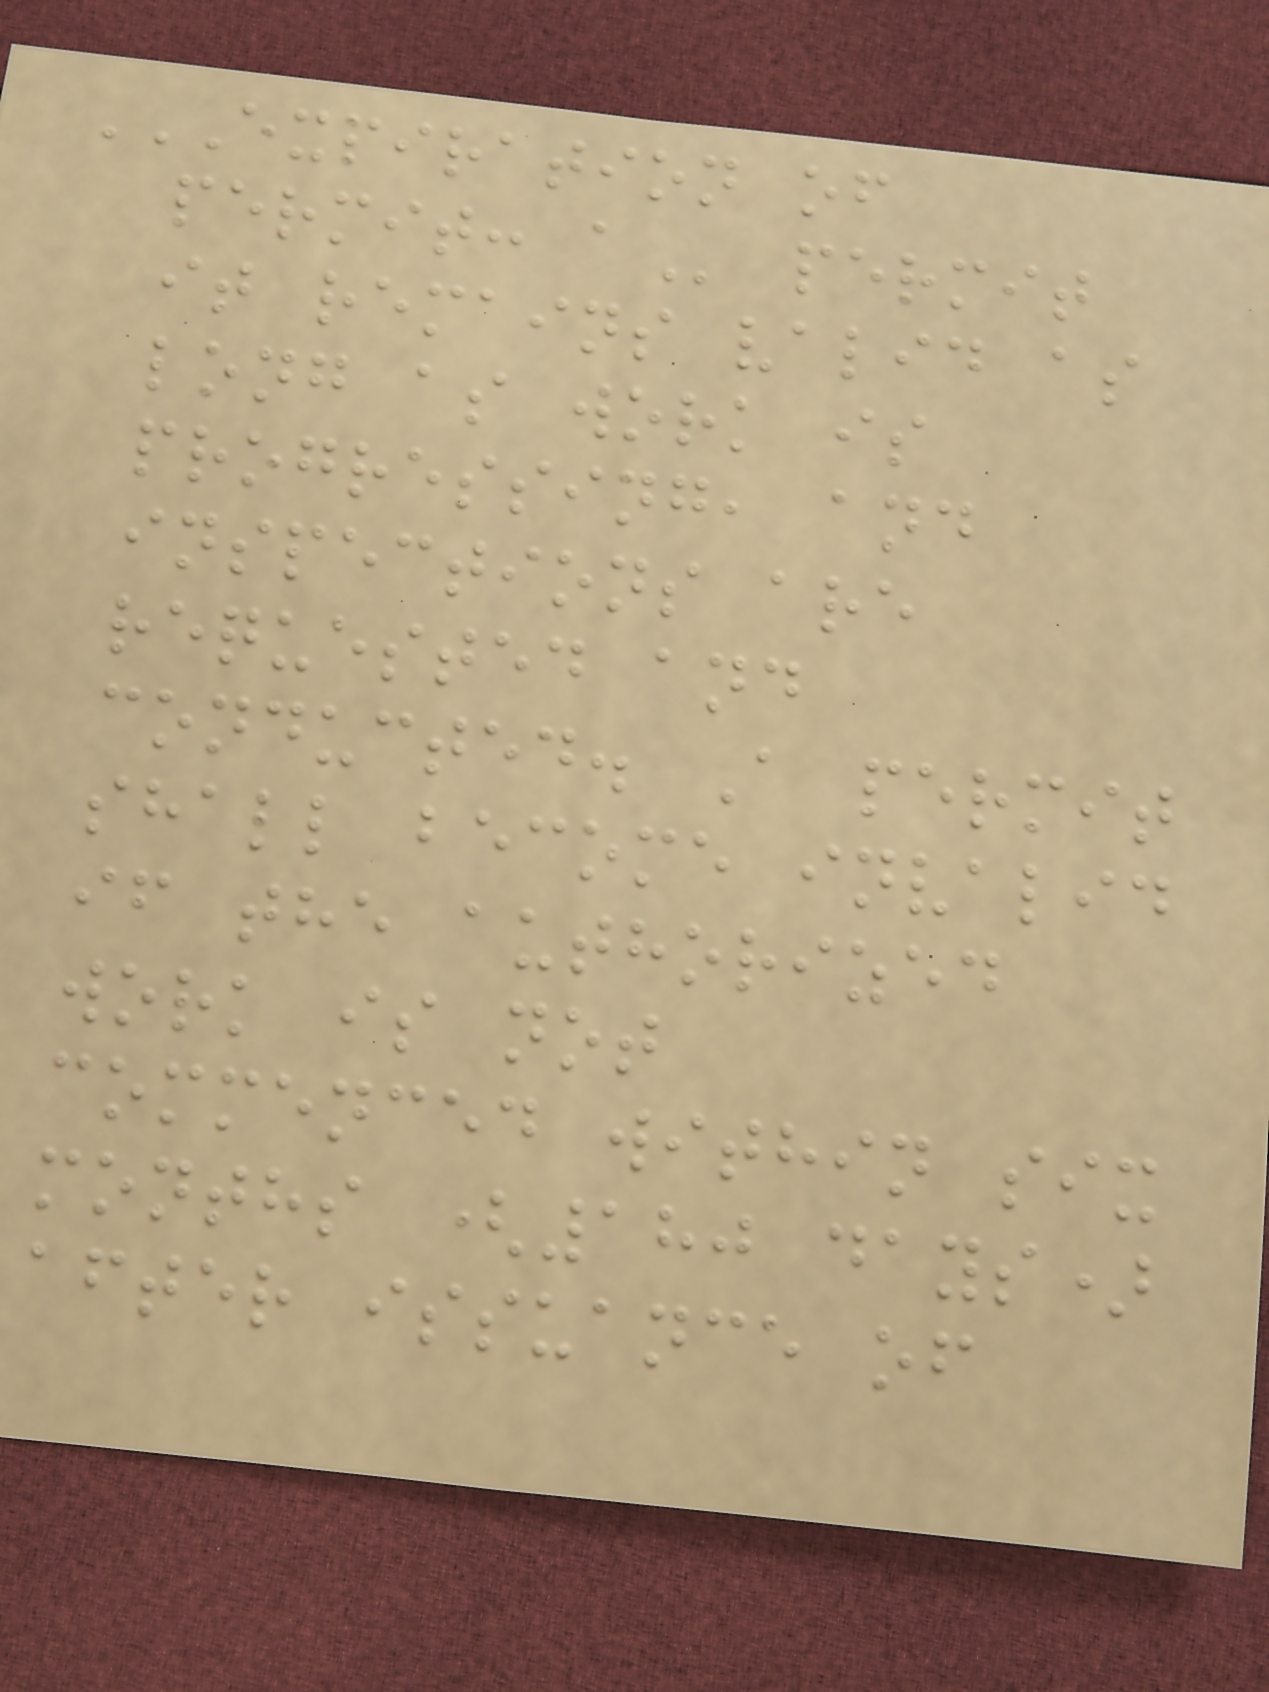EXPIRATION OF
PERMIT: A permit
it remains valid as
long as work is
progressing, and
inspections are
requested and
conducted. A permit
shall become invalid
if the authorized
work is not
commenced within six
months (180 days)
after issuance of
